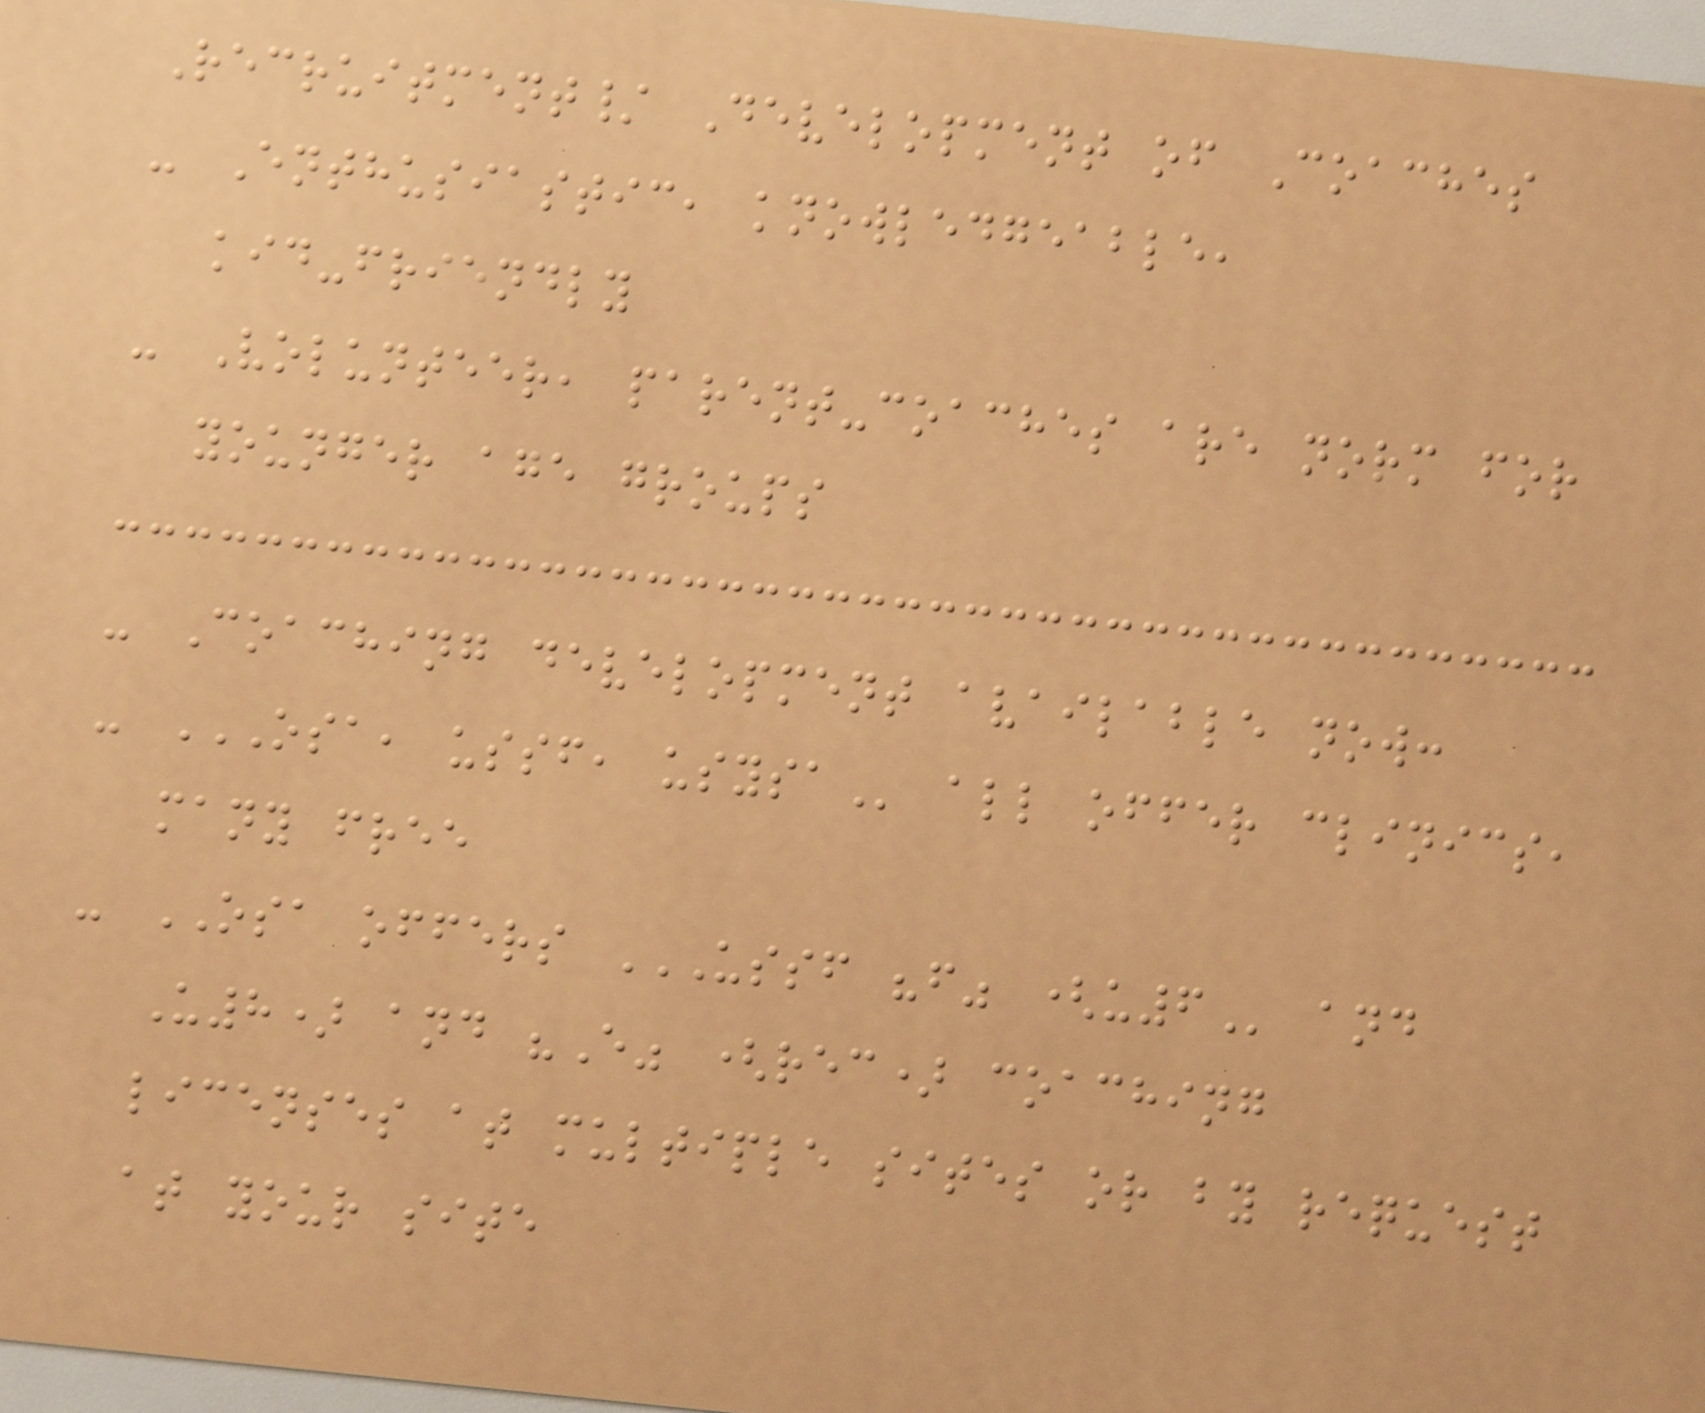Recruitment/ Development of Coaches
- Enthusiastic, knowledgeable,
kid-friendly
- Volunteer, parent-coaches are norm for
younger age groups
- Coaching development available now:
- OSA, USSF, USYSA all offer clinics,
many free
- OSA offers USSF "F" (U6 and
U8) and "E" (rec) coaching
licenses at multiple sites or by request
at your site
